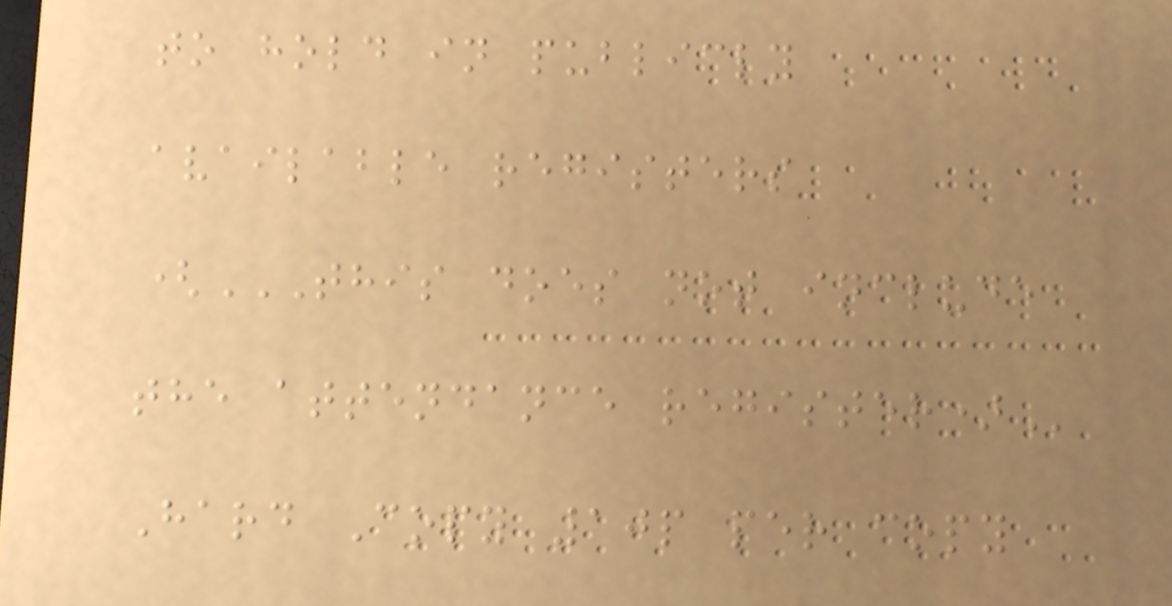to hold in publicly
available registers
(THIS DOES NOT INCLUDE
THE ATTENDANCE REGISTER)
Hard Copy 10p per copy
